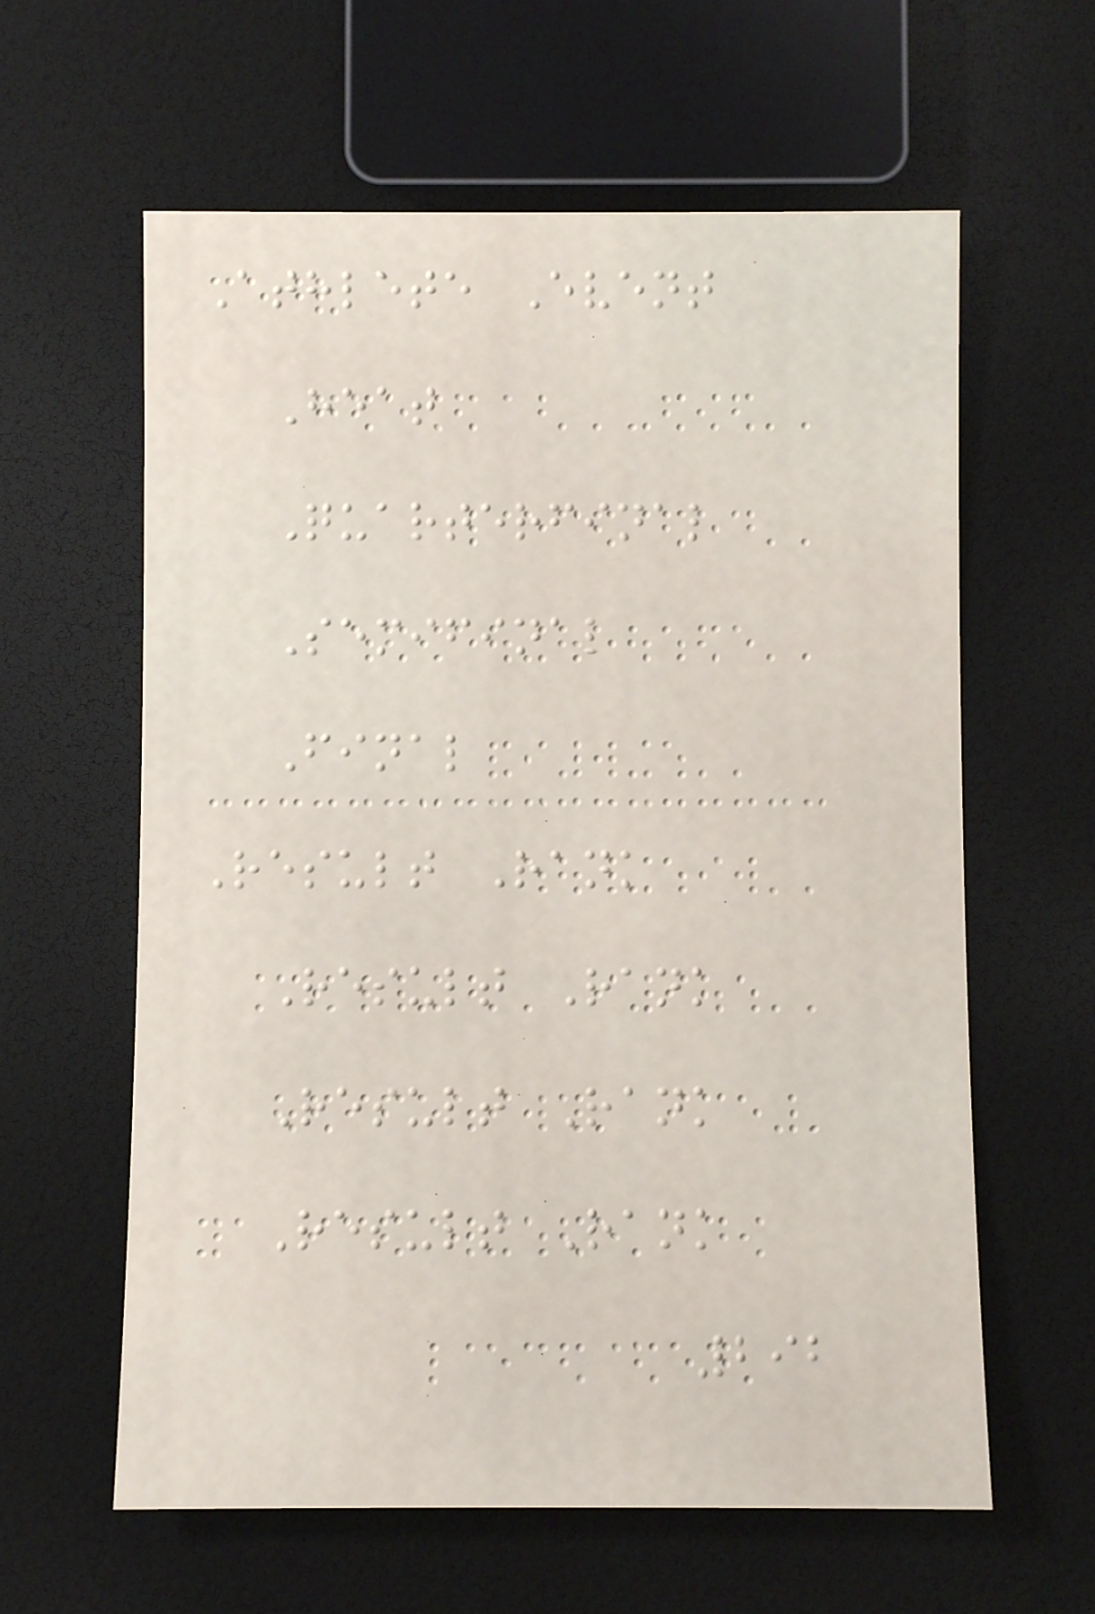Athlete Event
Heat
Quarterfinal
Semifinal
Final
Result Rank
Result Rank
Result Rank
Result Rank
292
